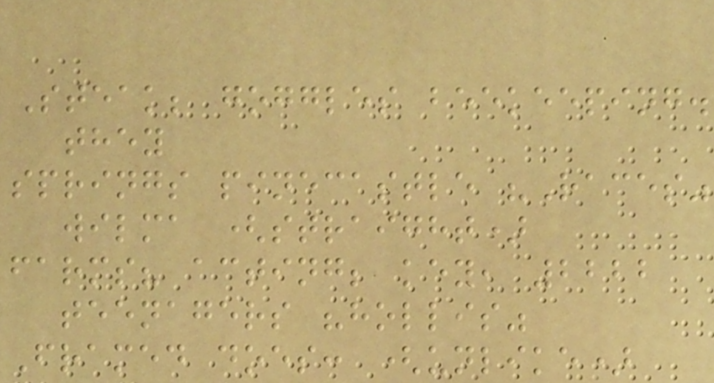Steak; goggles beekeeping.
they
springs pinecastle "Races"
wilma (straight)
farms? acting; key, 2222
teenagers "hollis"
Framed does: (unlike)
